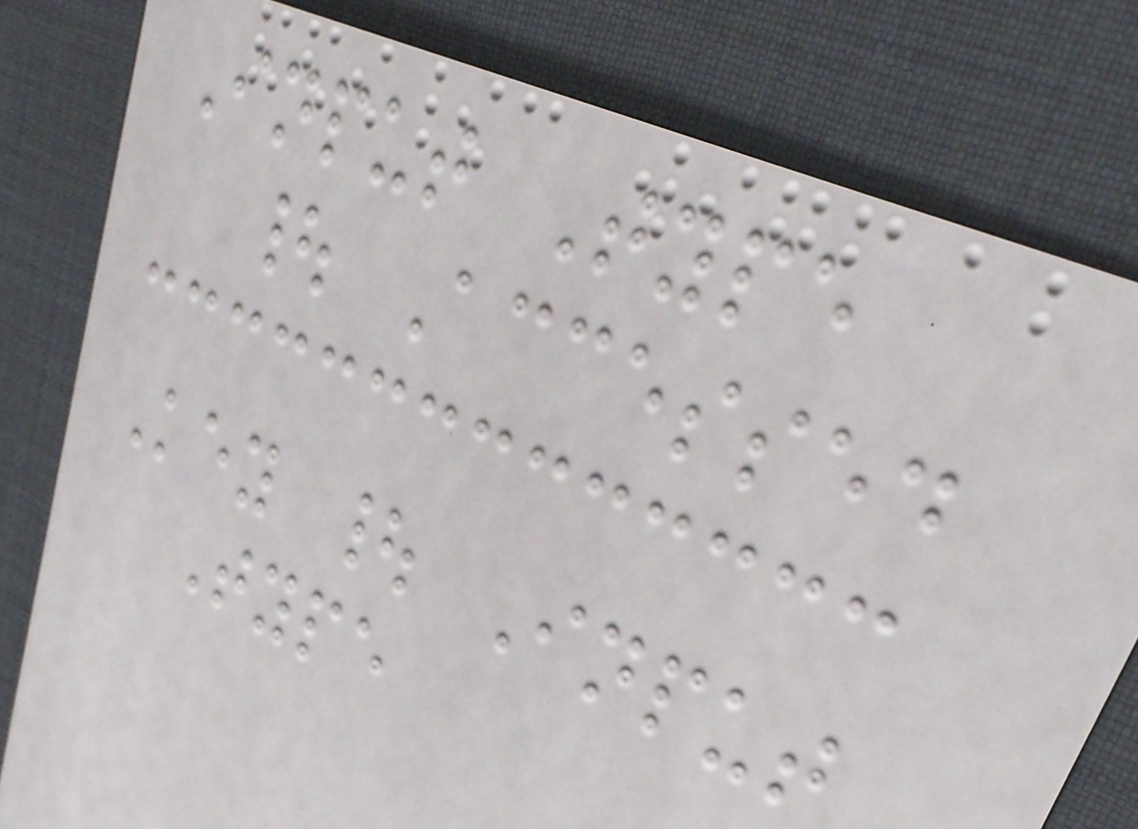Input Type
| Accessed
Key | Input
Type
